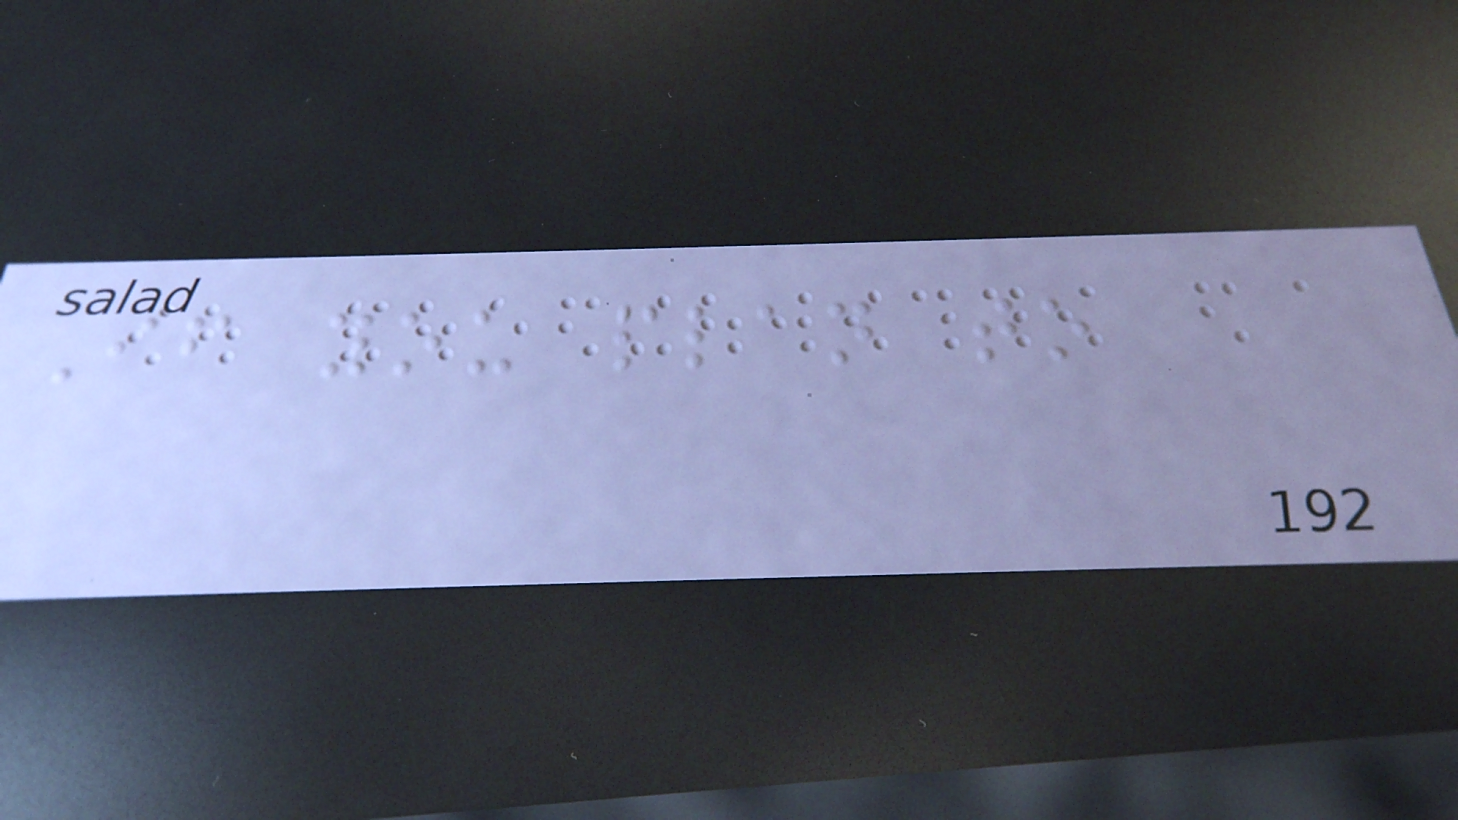If you plan to
